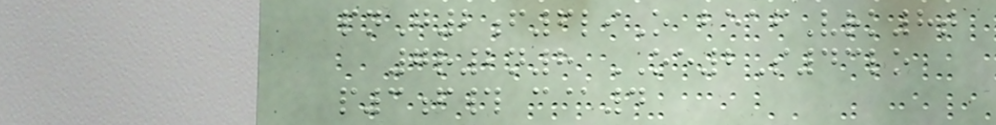pnG2f6liO beafVrk8t
7r2n8 OE2S43lo
p3f# c@4
